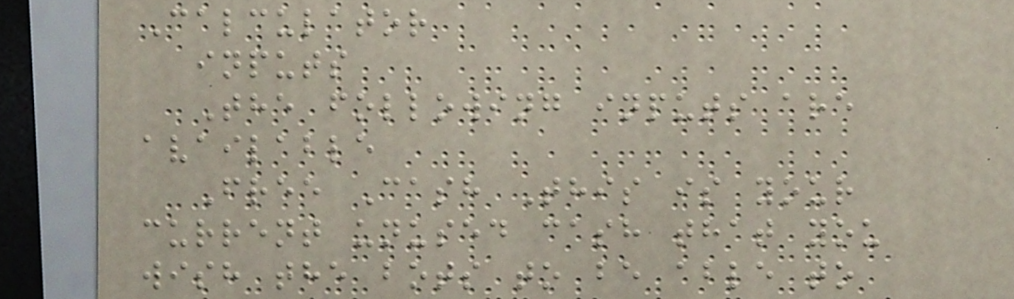Calculator
inputs
The following inputs are
available
Free Cash This is your
current unused cash that you
wish the bots to be able to
